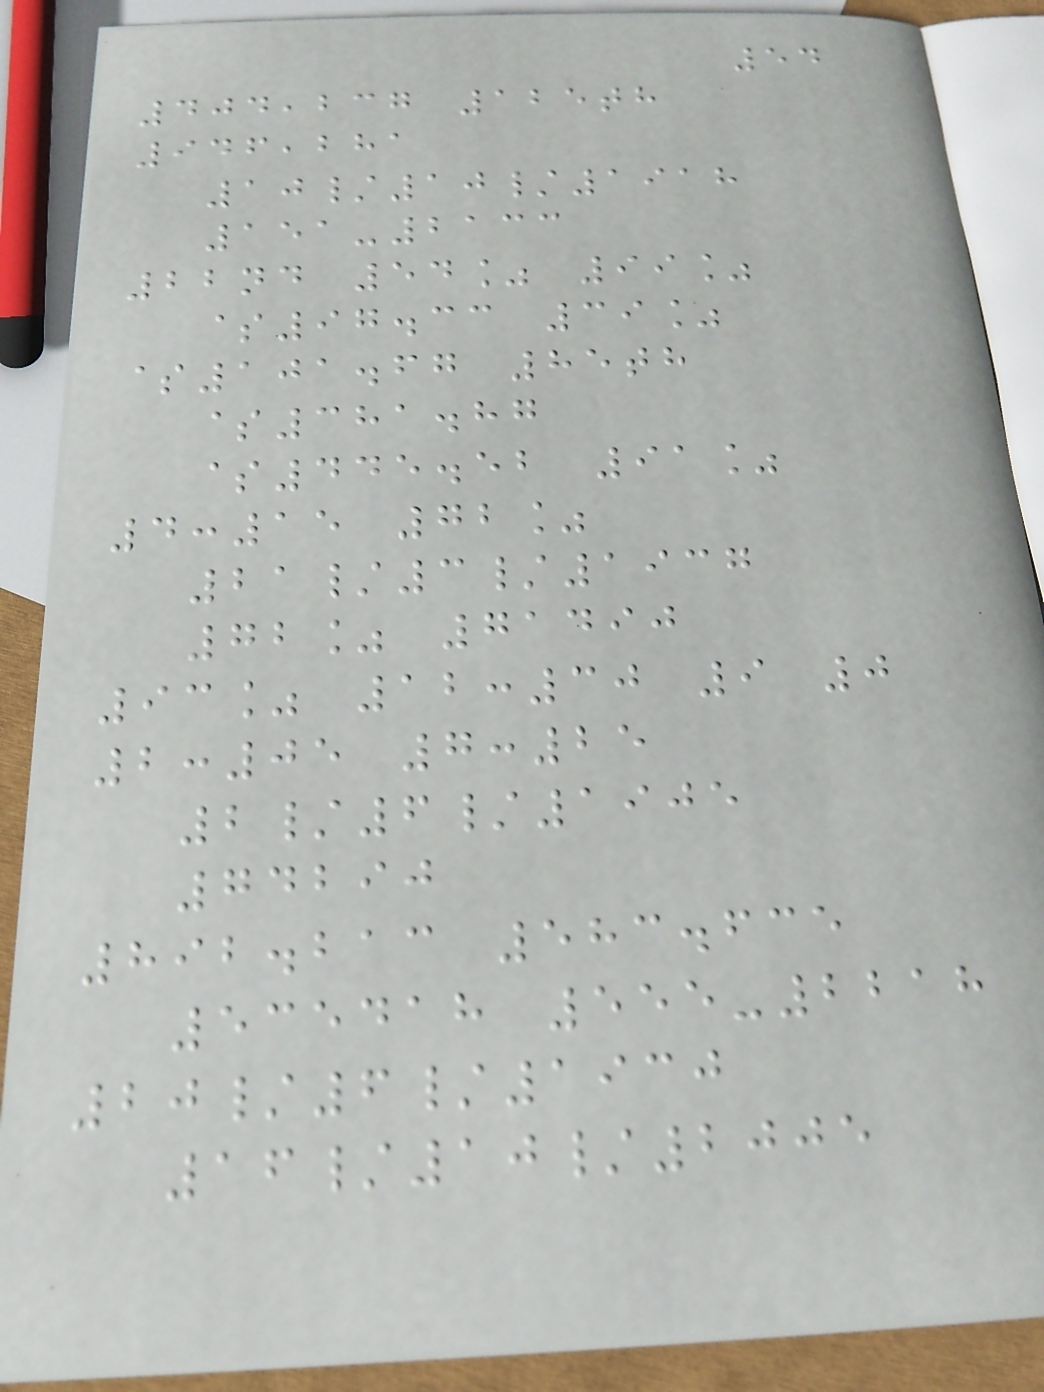54
404,237 125th
946,281
10/10/1918
151-2133
22nd 54% 99%
$97.33 39%
$101.67 85th
$381.87
$445.52 91%
4:15 72%
21/3/1937
72% 71490
93% 12:30 9 0
2:05 7:25
2/6/1905
74290
892.213 583.635
535418 555-2218
20/6/1930
16/10/2005
